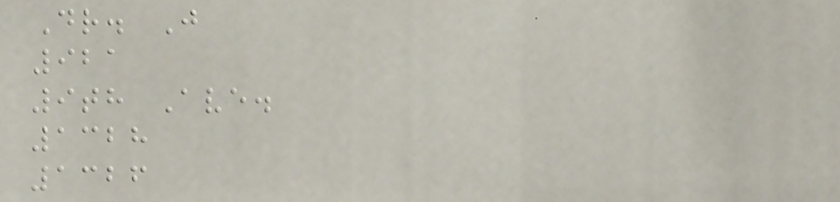Dr. J
921
9th Ave.
1328
1326
